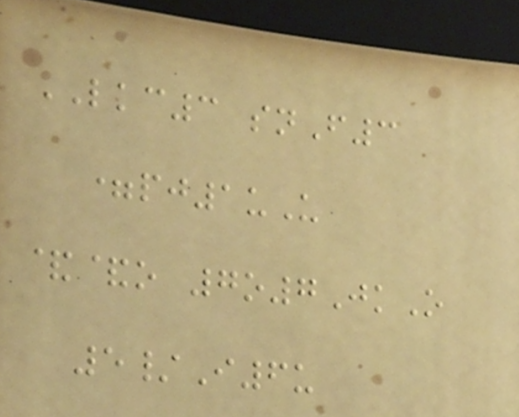LKC3 snF3
=pj1uU
&&o 7o7JkO
5/I6u
